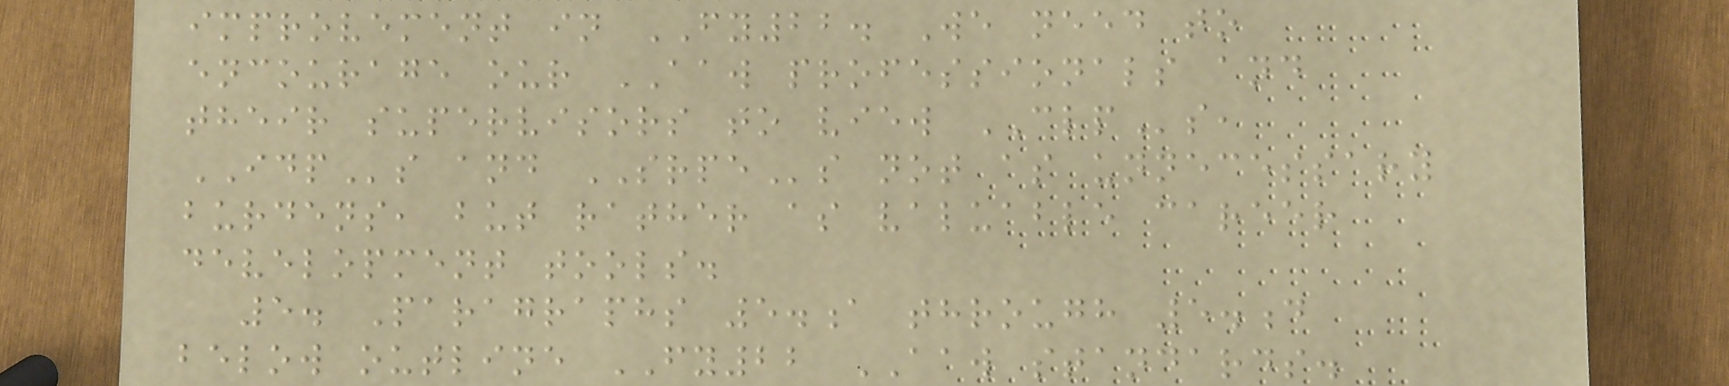improvement in FY22. We need to
encourage our AAW professionals and
their supervisors to view CLPs,
IDPs and SRPEs not as unnecessary
burdens, but rather as valuable career
development tools.
5. Paragraphs 5.a through 5.d
below outline FY22 AAW standards.
